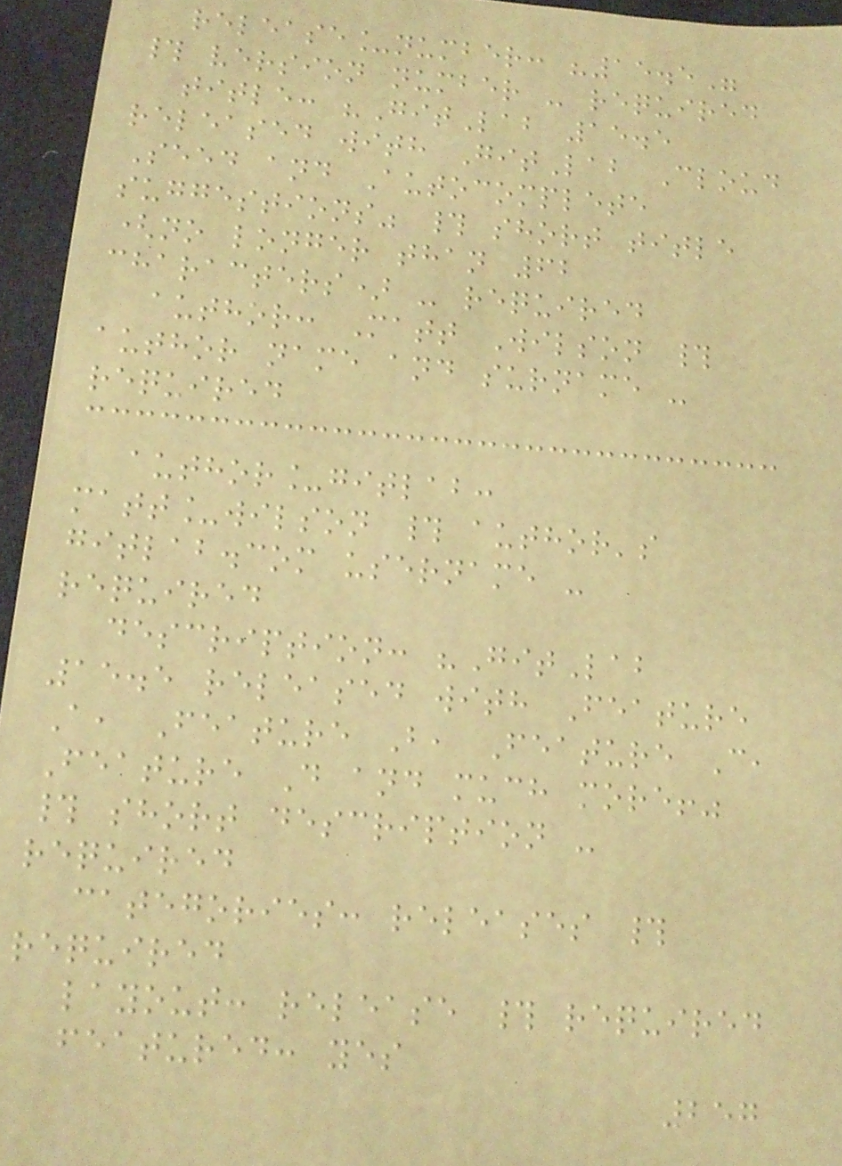release_number: "15.5"
# version number - required
title: "GitLab 15.5
released with GitLab Cloud
Seed and Autocomplete
suggestions" # short title
(no longer than 62
characters) - required
author: Matt Wilson #
author name and surname -
required
author_gitlab:
matt_wilson # author's
gitlab.com username -
required
description: "GitLab
15.5 released with Feature
A, Feature B, Feature C,
Feature D and much more!"
# short description -
required
categories: releases #
required
layout: release # required
featured: yes
257
